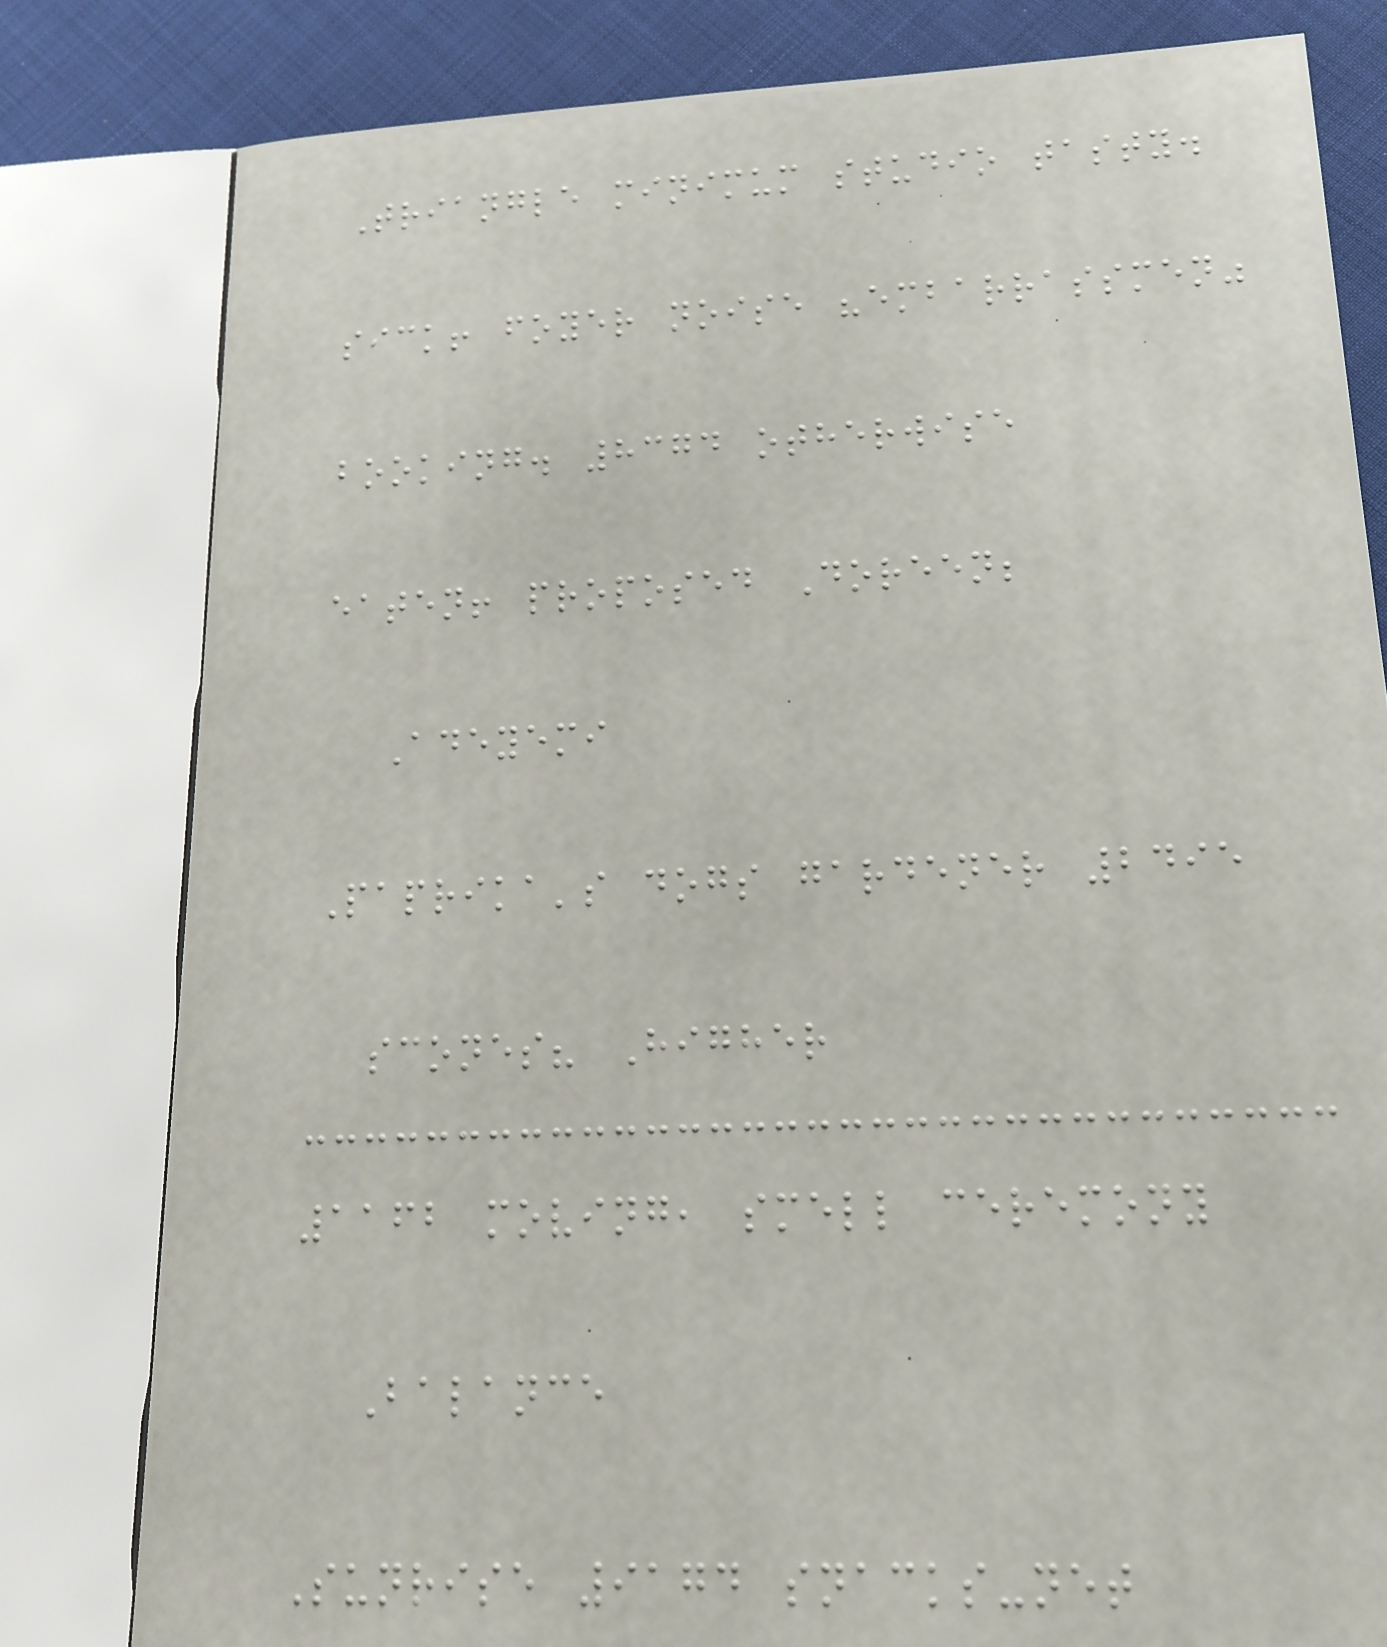Triangle minimum studio tasty.
sick! foyer noise "embarrassmen"
booking. 8374 otherwise
eaten! proposed Doreen;
Adeyemi
Paprika's dogs gardener 2495
scones? Higher
1162 moving, smell ceremony
Balance
Sunrise 9174 snacks-net
